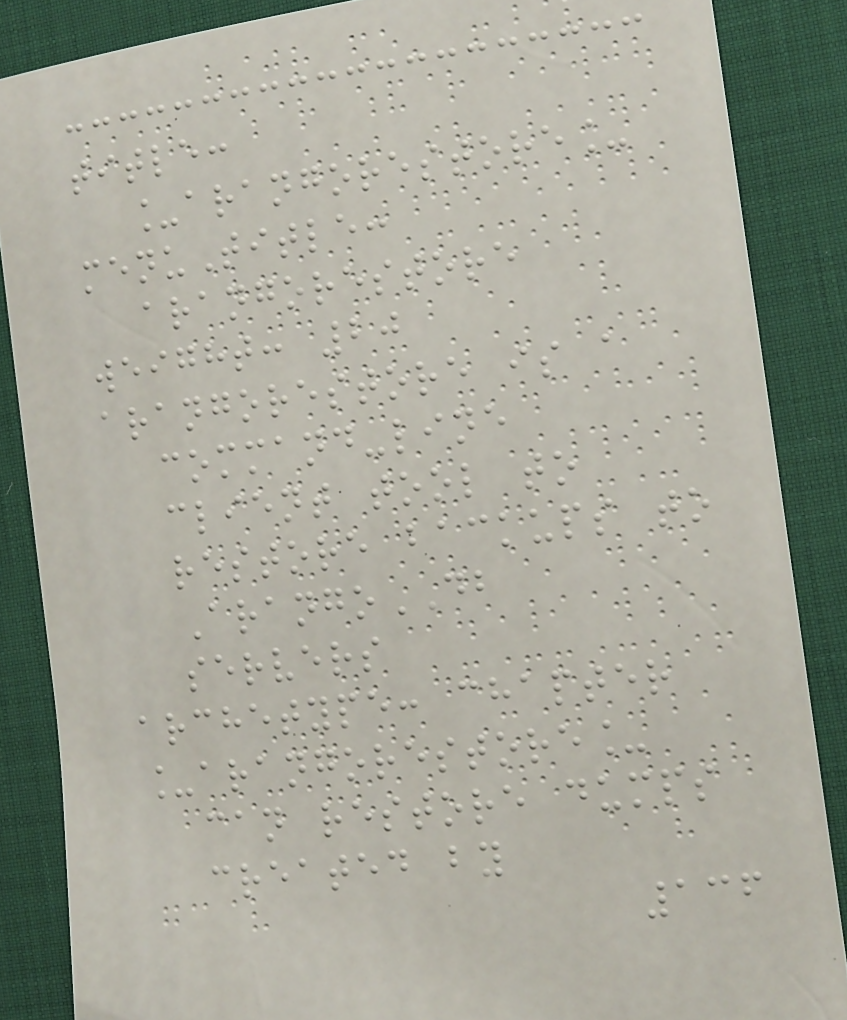title:
_arangorestore_
menuTitle:
arangorestore
weight: 20
arangorestore is a
command-line
client tool to
restore backups to
ArangoDB
servers
archetype: chapter
_arangorestore_
can restore dumps
created by
136
